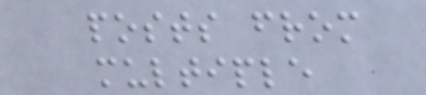posts from
multiple
